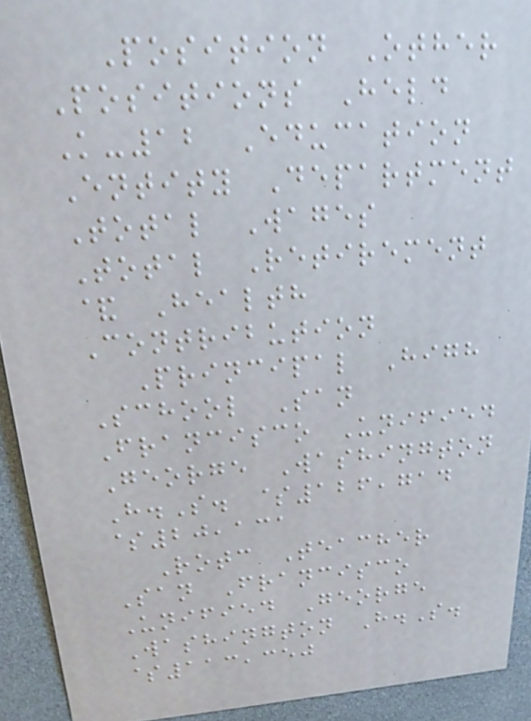Position Other
Positions Held
K-12 Education
Entity Department
Total Wages
Total Retirement
& Health
Contribution
Principal High
School San
Francisco Unified
George Washington
H.S. $126,714
$20,131
Rotc Teacher
San Francisco
Unified George
Washington H.S.
$113,350
